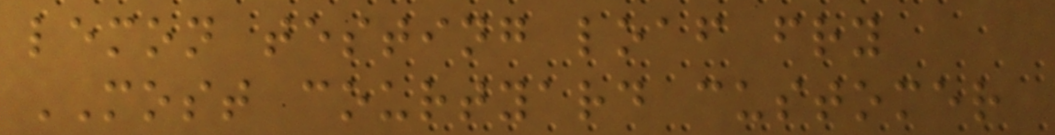lemon testing loaf fry
MOST courtyard customer
